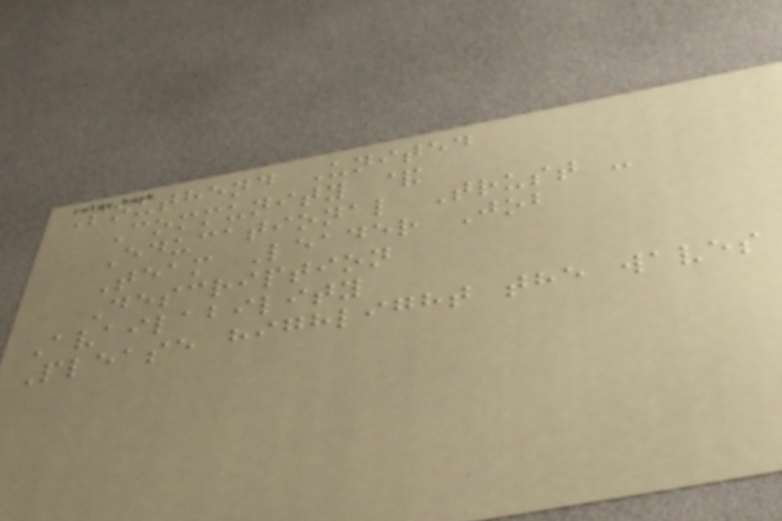Southend United
Community &
Educational Trust -
Team Leader Job
Description
Availability
Please highlight the waves
